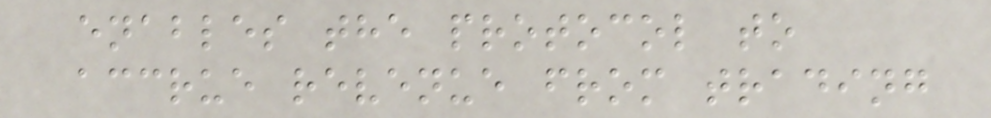enables the protocol to
accrue revenue from trading
